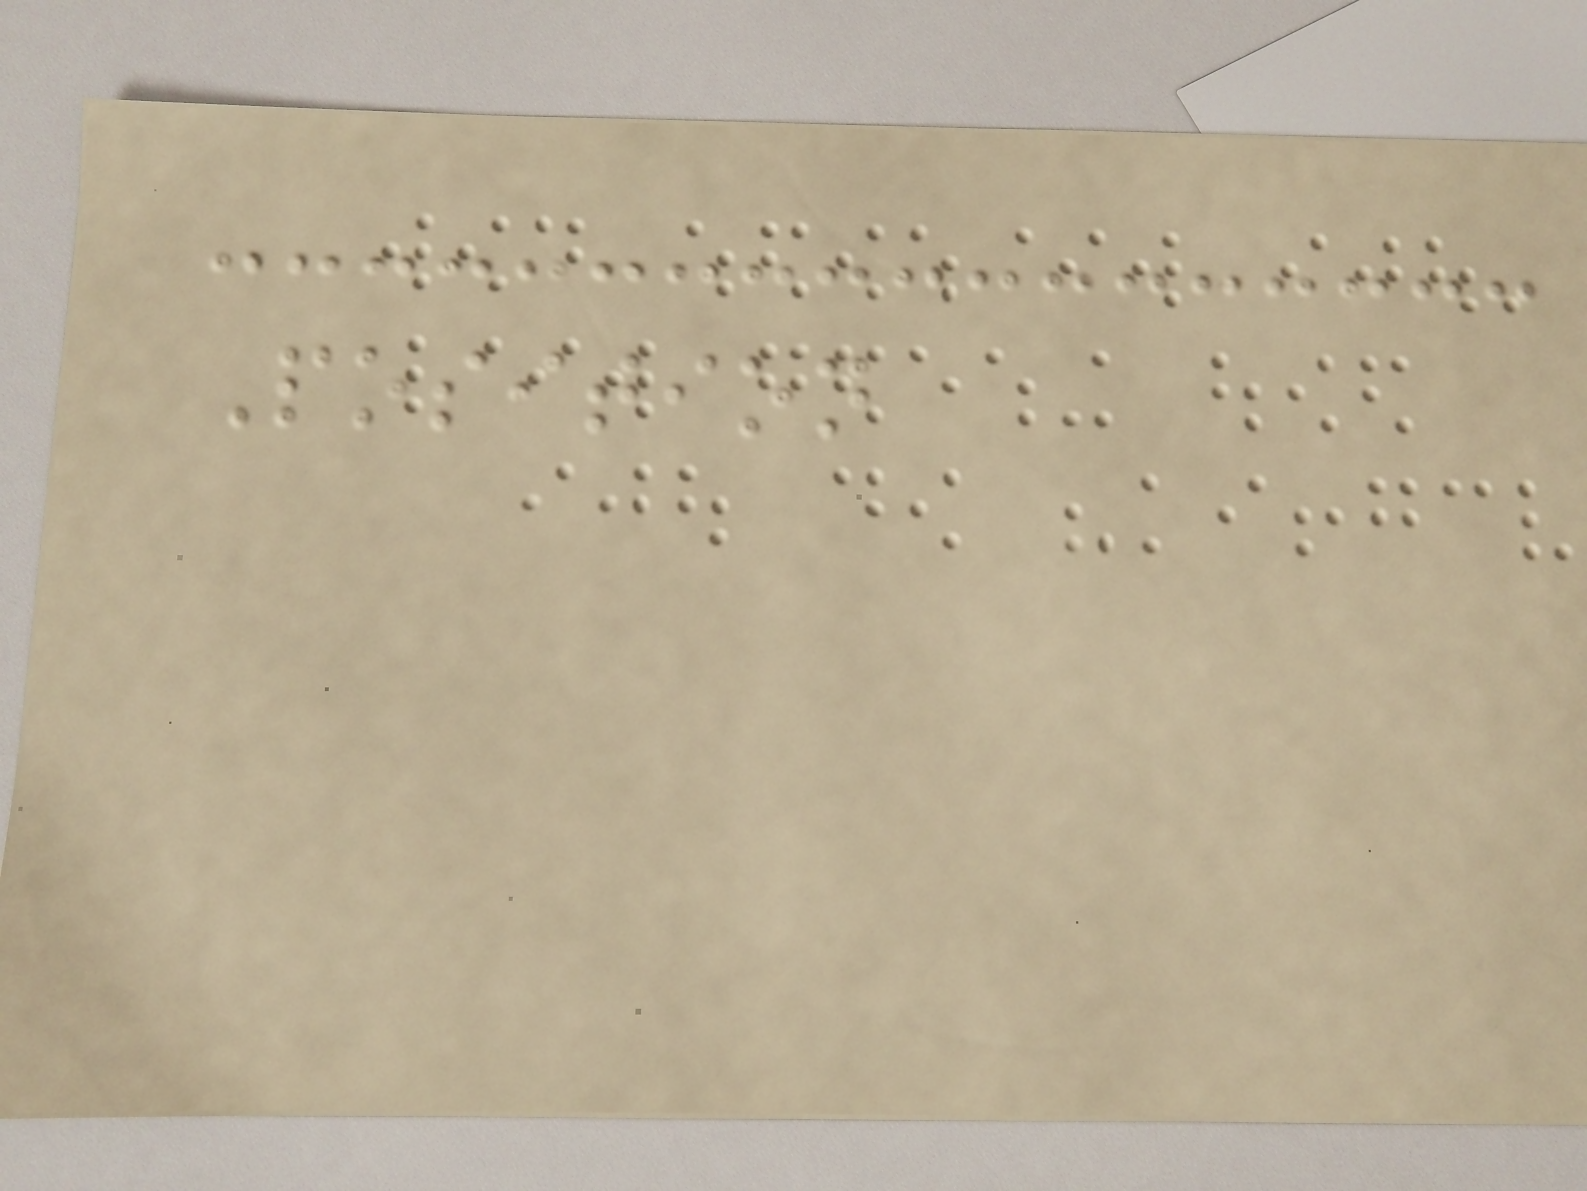Position
